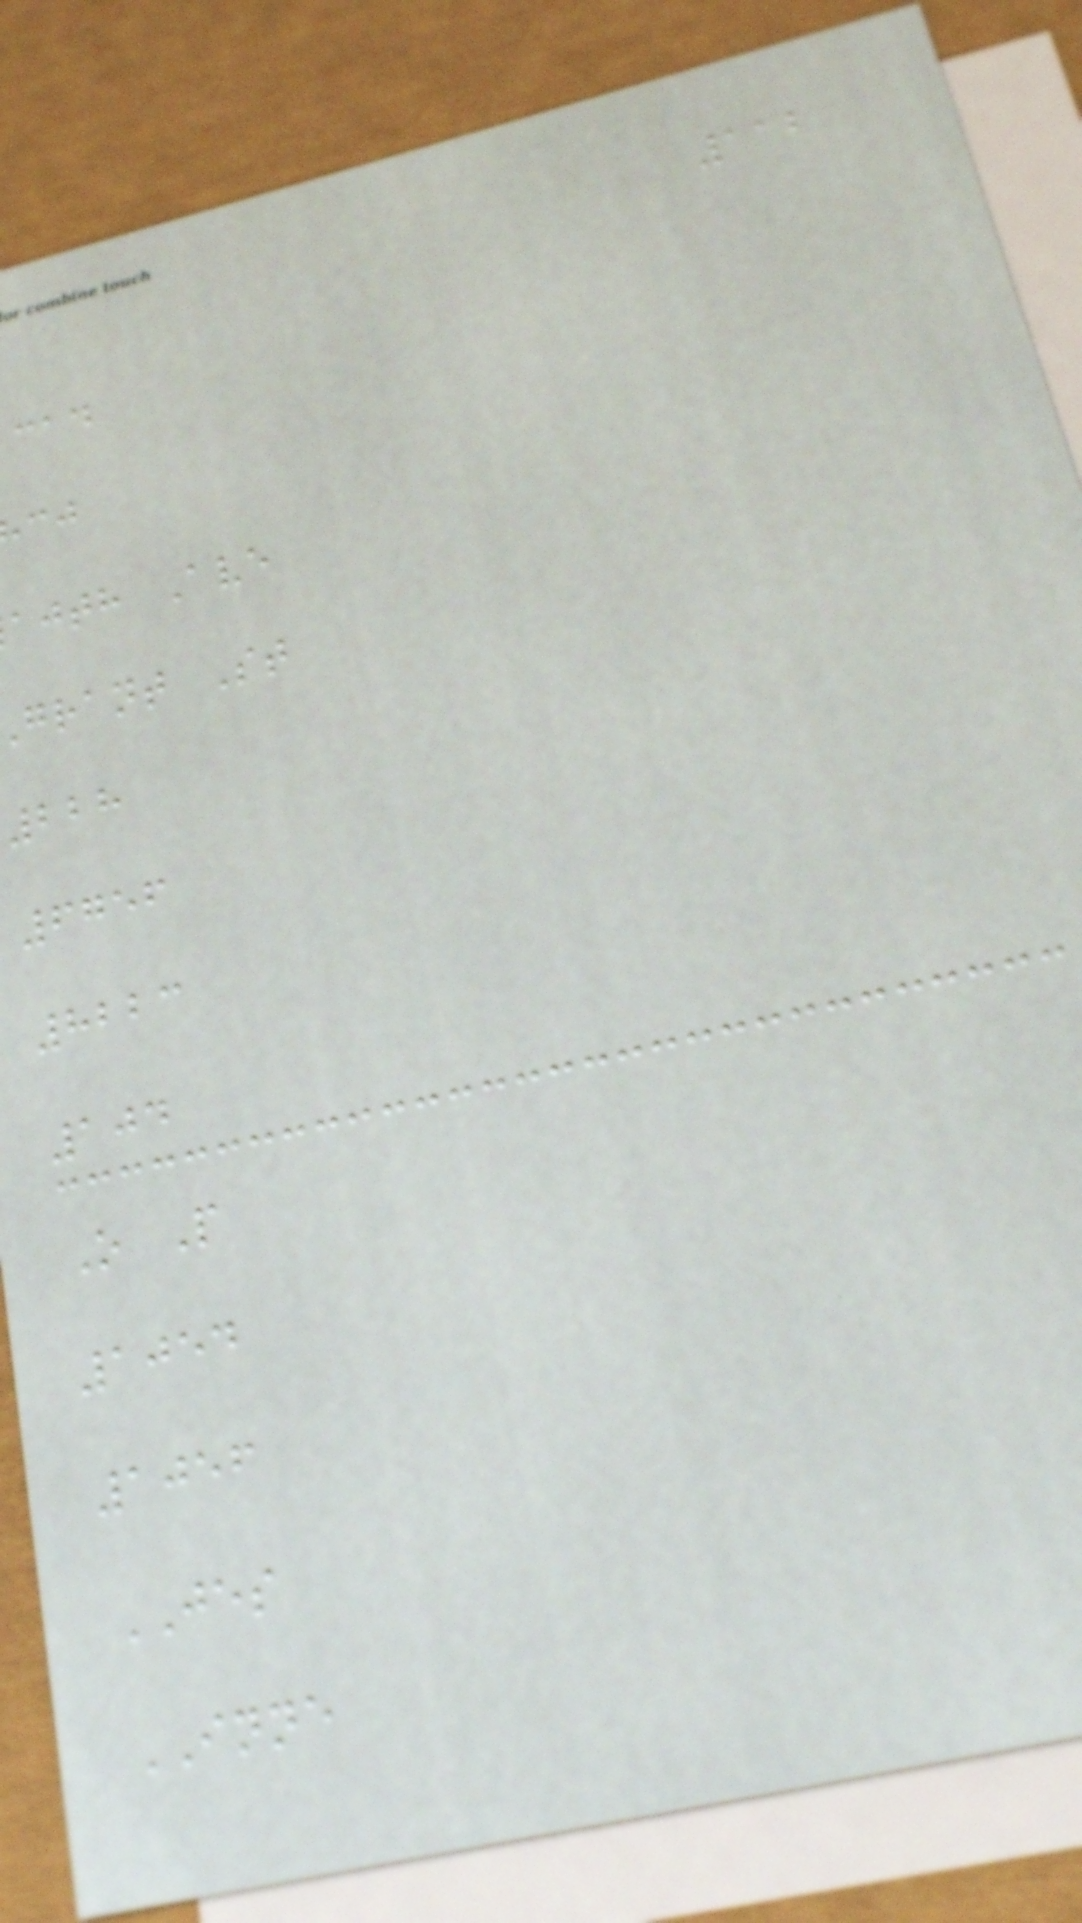112
ajth Ave
grant St
228
6756
8223
104
O P
1054
1056
JES
INNE
